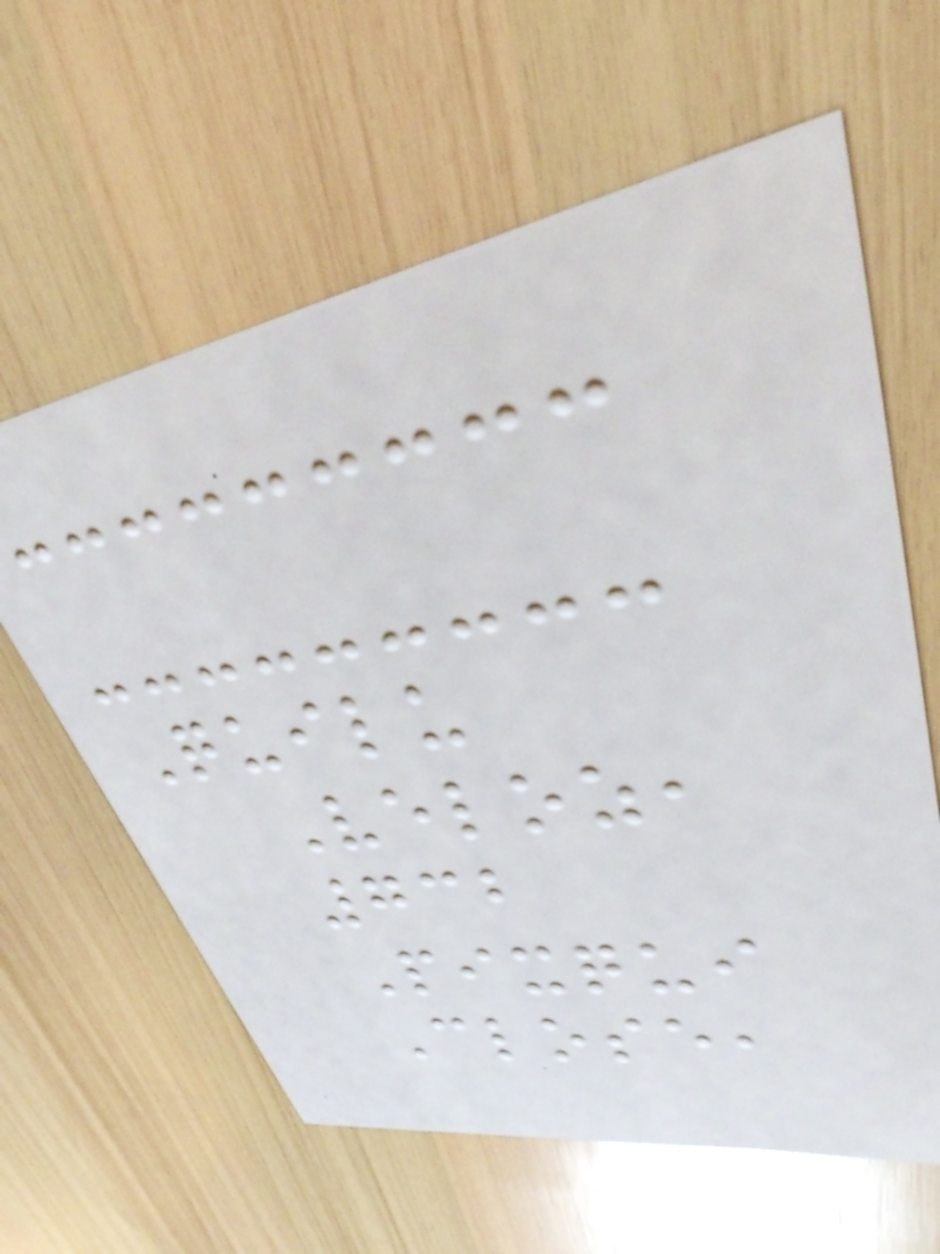Quilu
Veloz,
732
Pixqui
Close,
